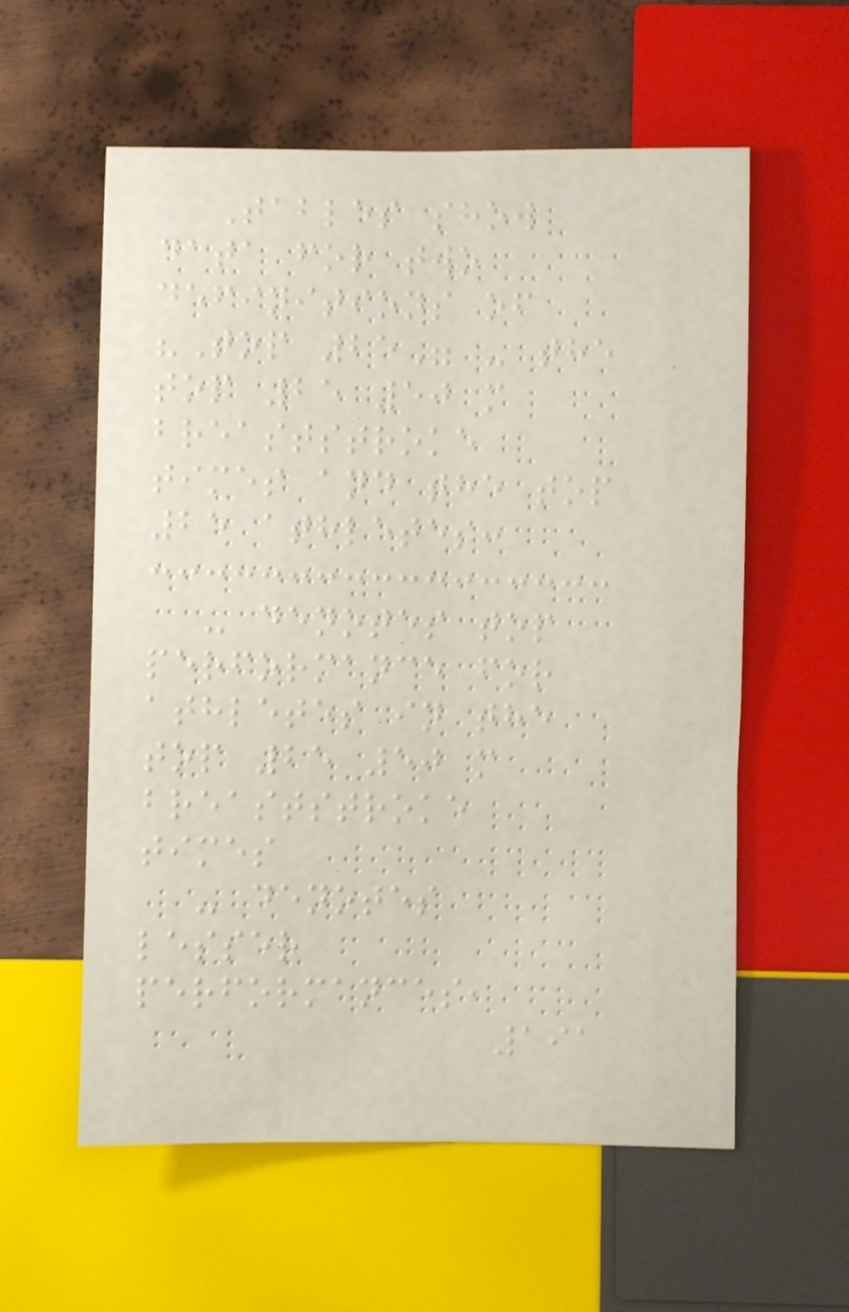Tables show
data for two
definitions of
"Top 25" - the
top 25 50 m
breaststroke
times and the top
25 athletes:
- denotes top
performance for
athletes in the
top 25 50 m
breaststroke
times
- denotes
lesser
performances,
191
